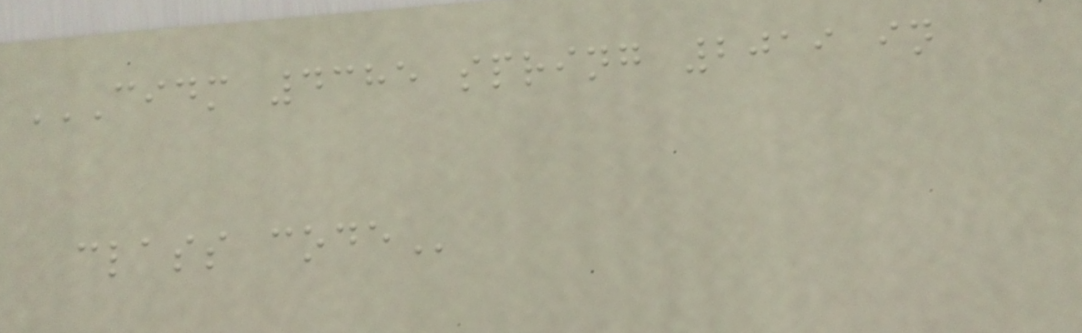CIDM 4385 SPRING 2019 IN
CLASS CODE
